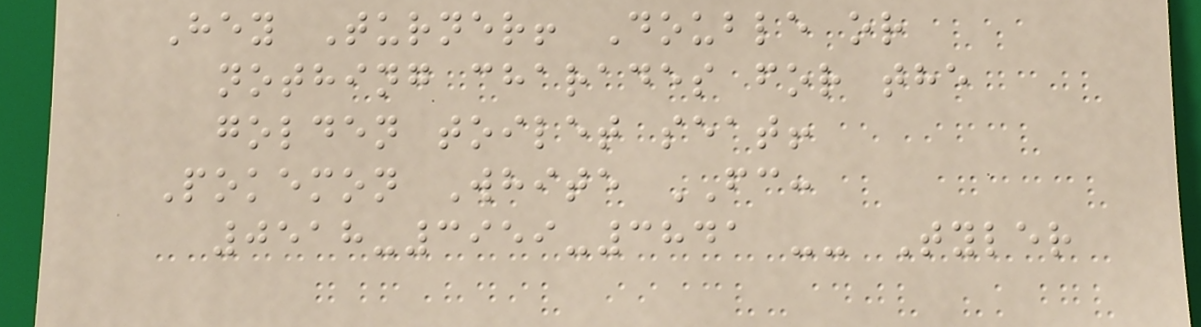Hey Turner! Double or
nothing charades for the
golden toilet seat!
Pokemon White FC:
0518-3959-3841 -- Tyler
